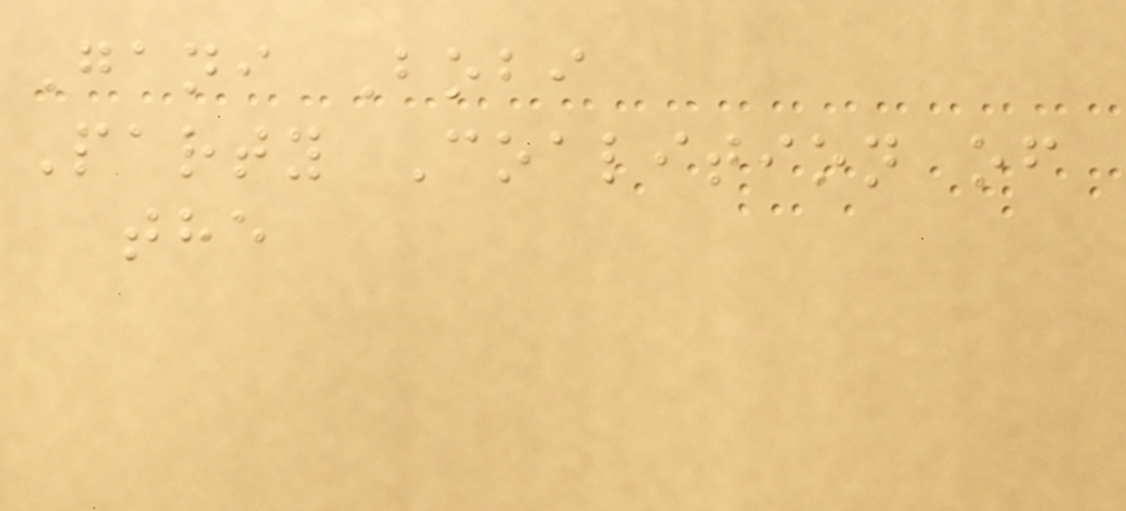Gani Bobi
Party Coalition of
the
